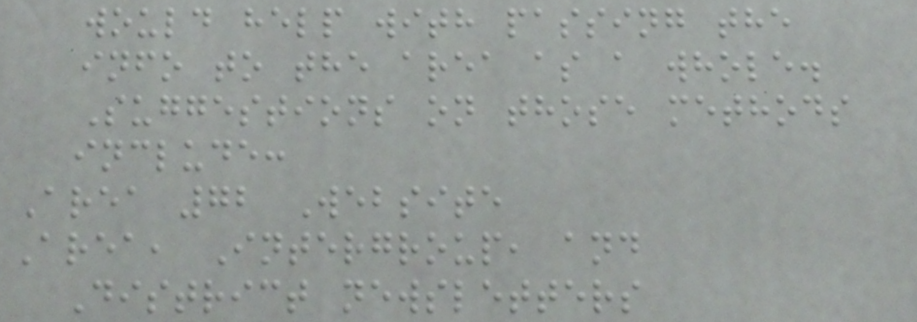would help with passing the
info to the area as a whole.
Suggestions on those methods
include:
Area 72 Website
Area, Intergroup, and
District newsletters
